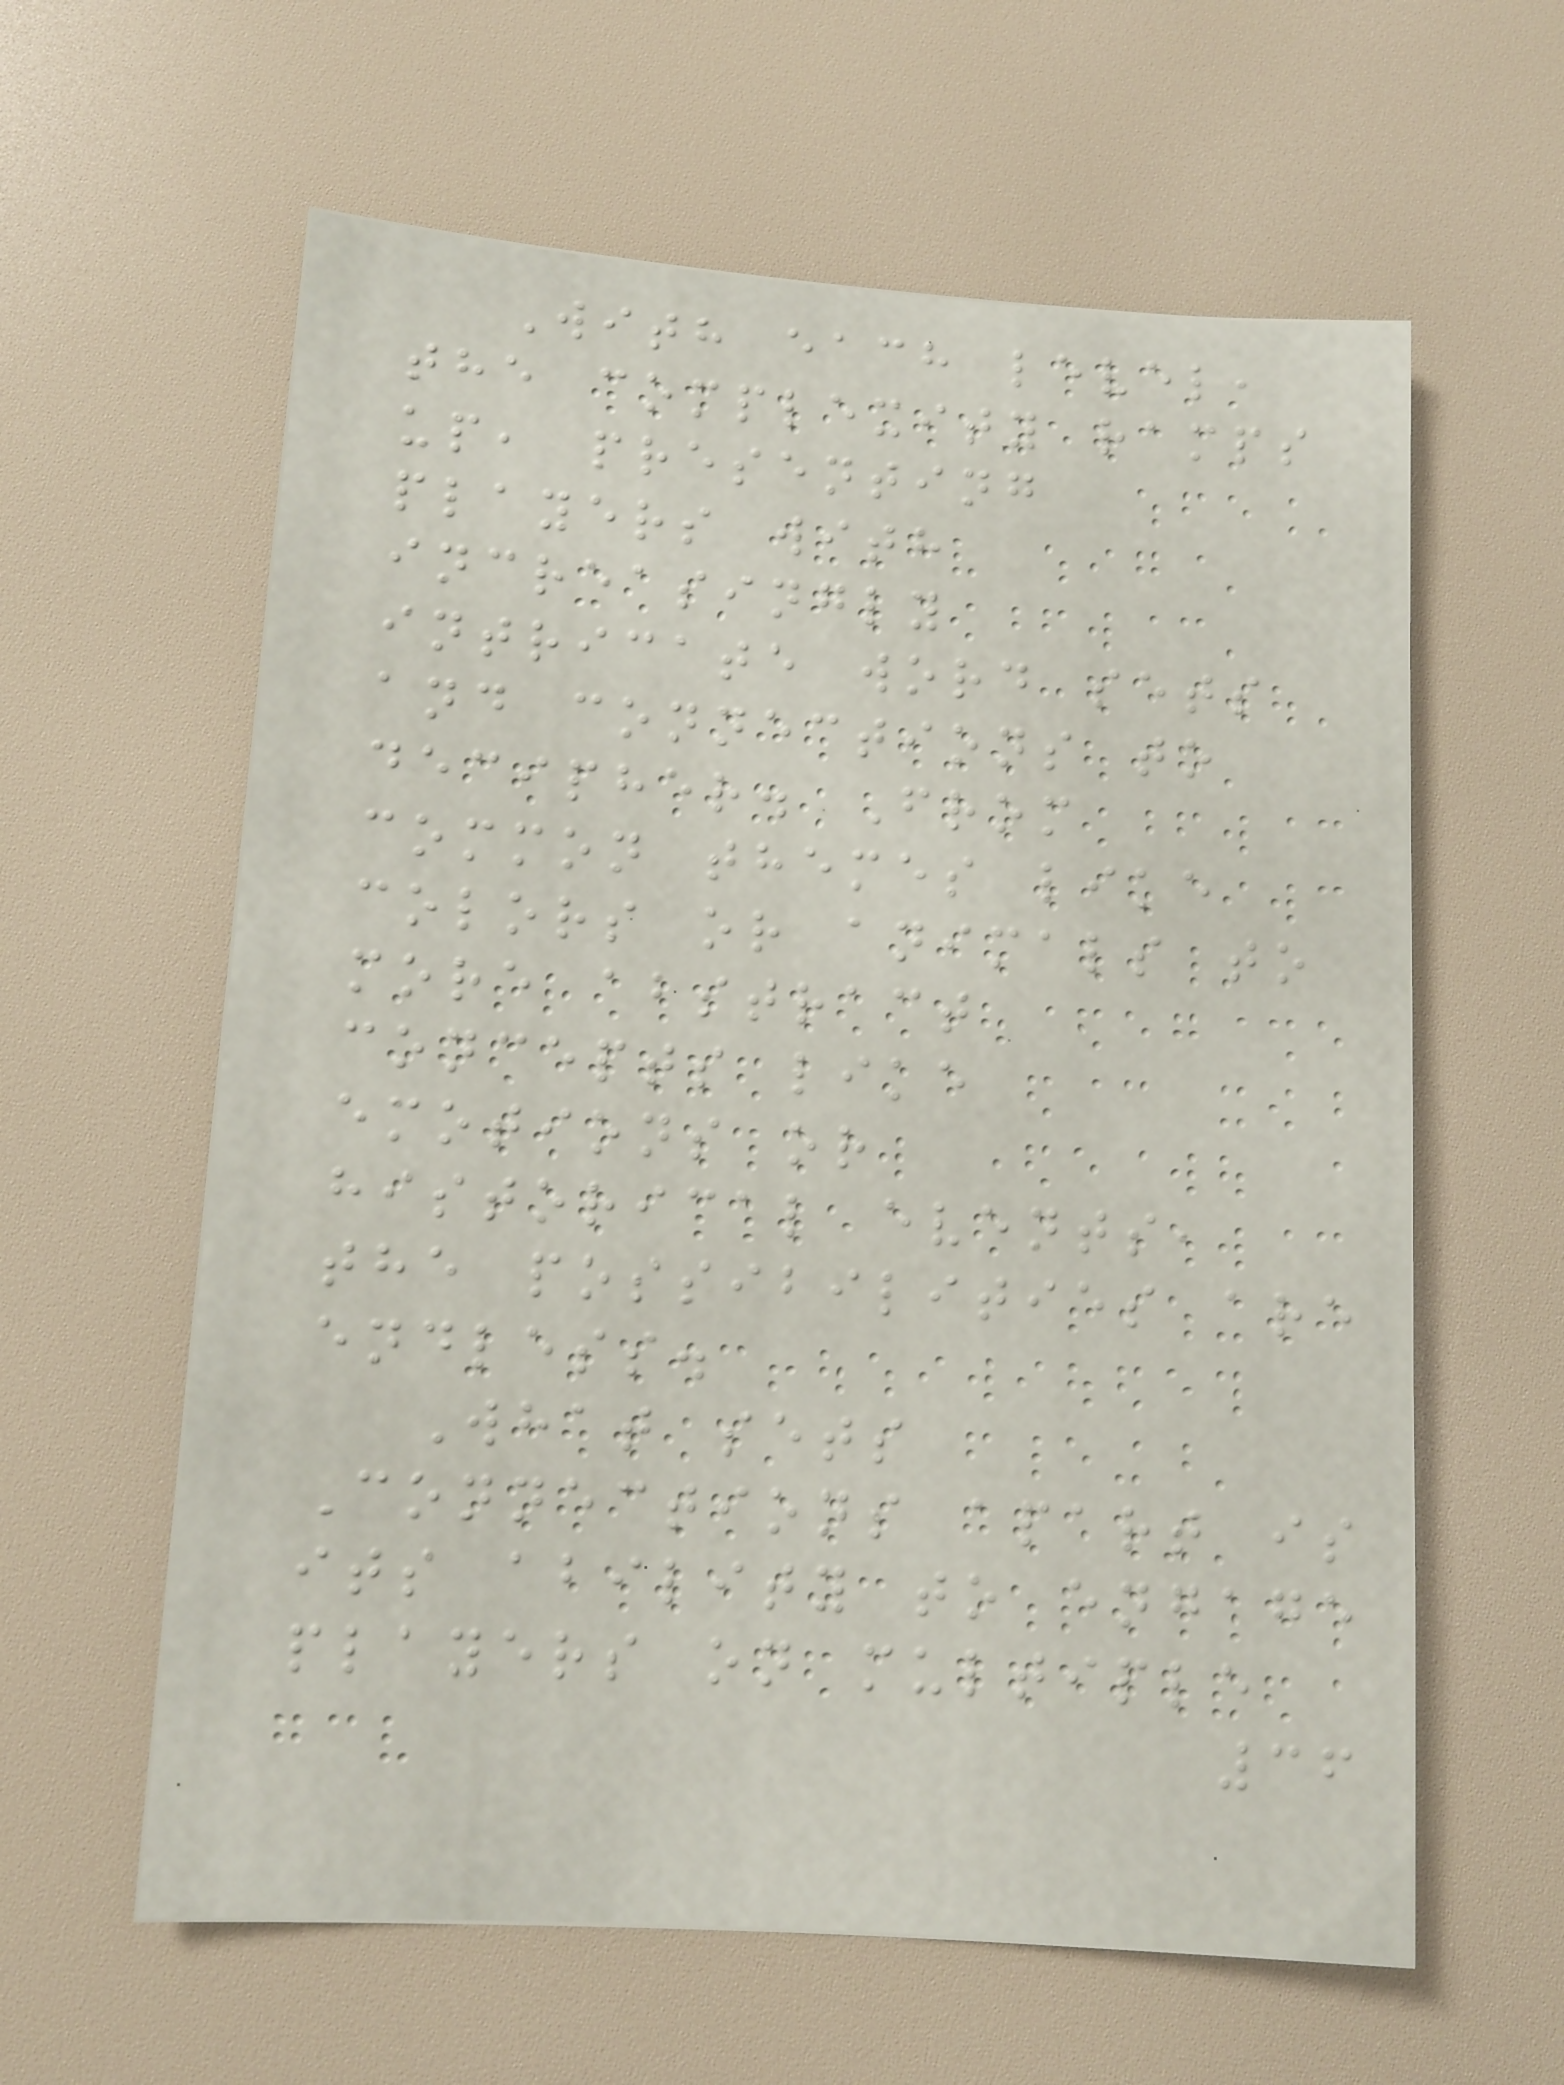With each level,
the complexity ramps
up, presenting
players with
increasingly
intricate word sets
and connections to
decipher. From
common themes like
colors or animals to
more abstract
concepts like
emotions or
historical events,
the possibilities are
endless.
What sets
Connections apart is
its ability to engage
players on multiple
36
